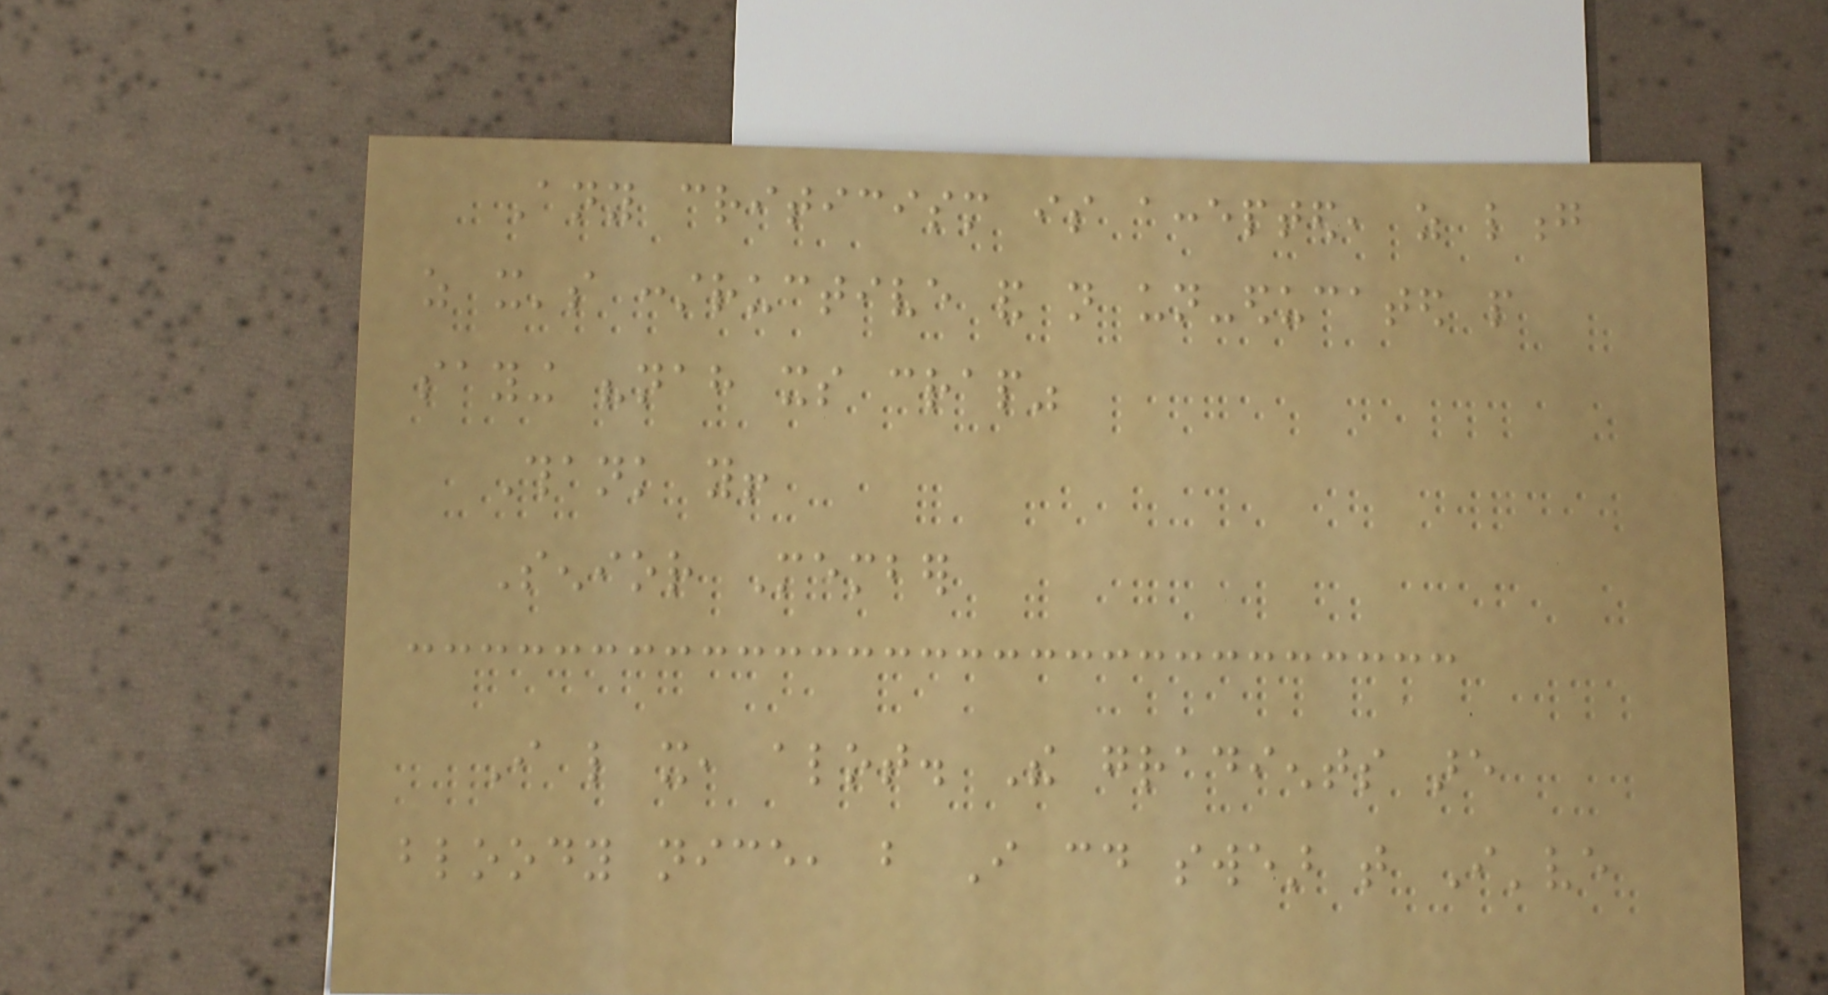Any criticism is accepted, as long
as it's constructive and not un-educated people
saying "nah its crap"
Thank you!
Senior Member
I like it, alot. The gradients are
bloody nice, but I could swear that I've
